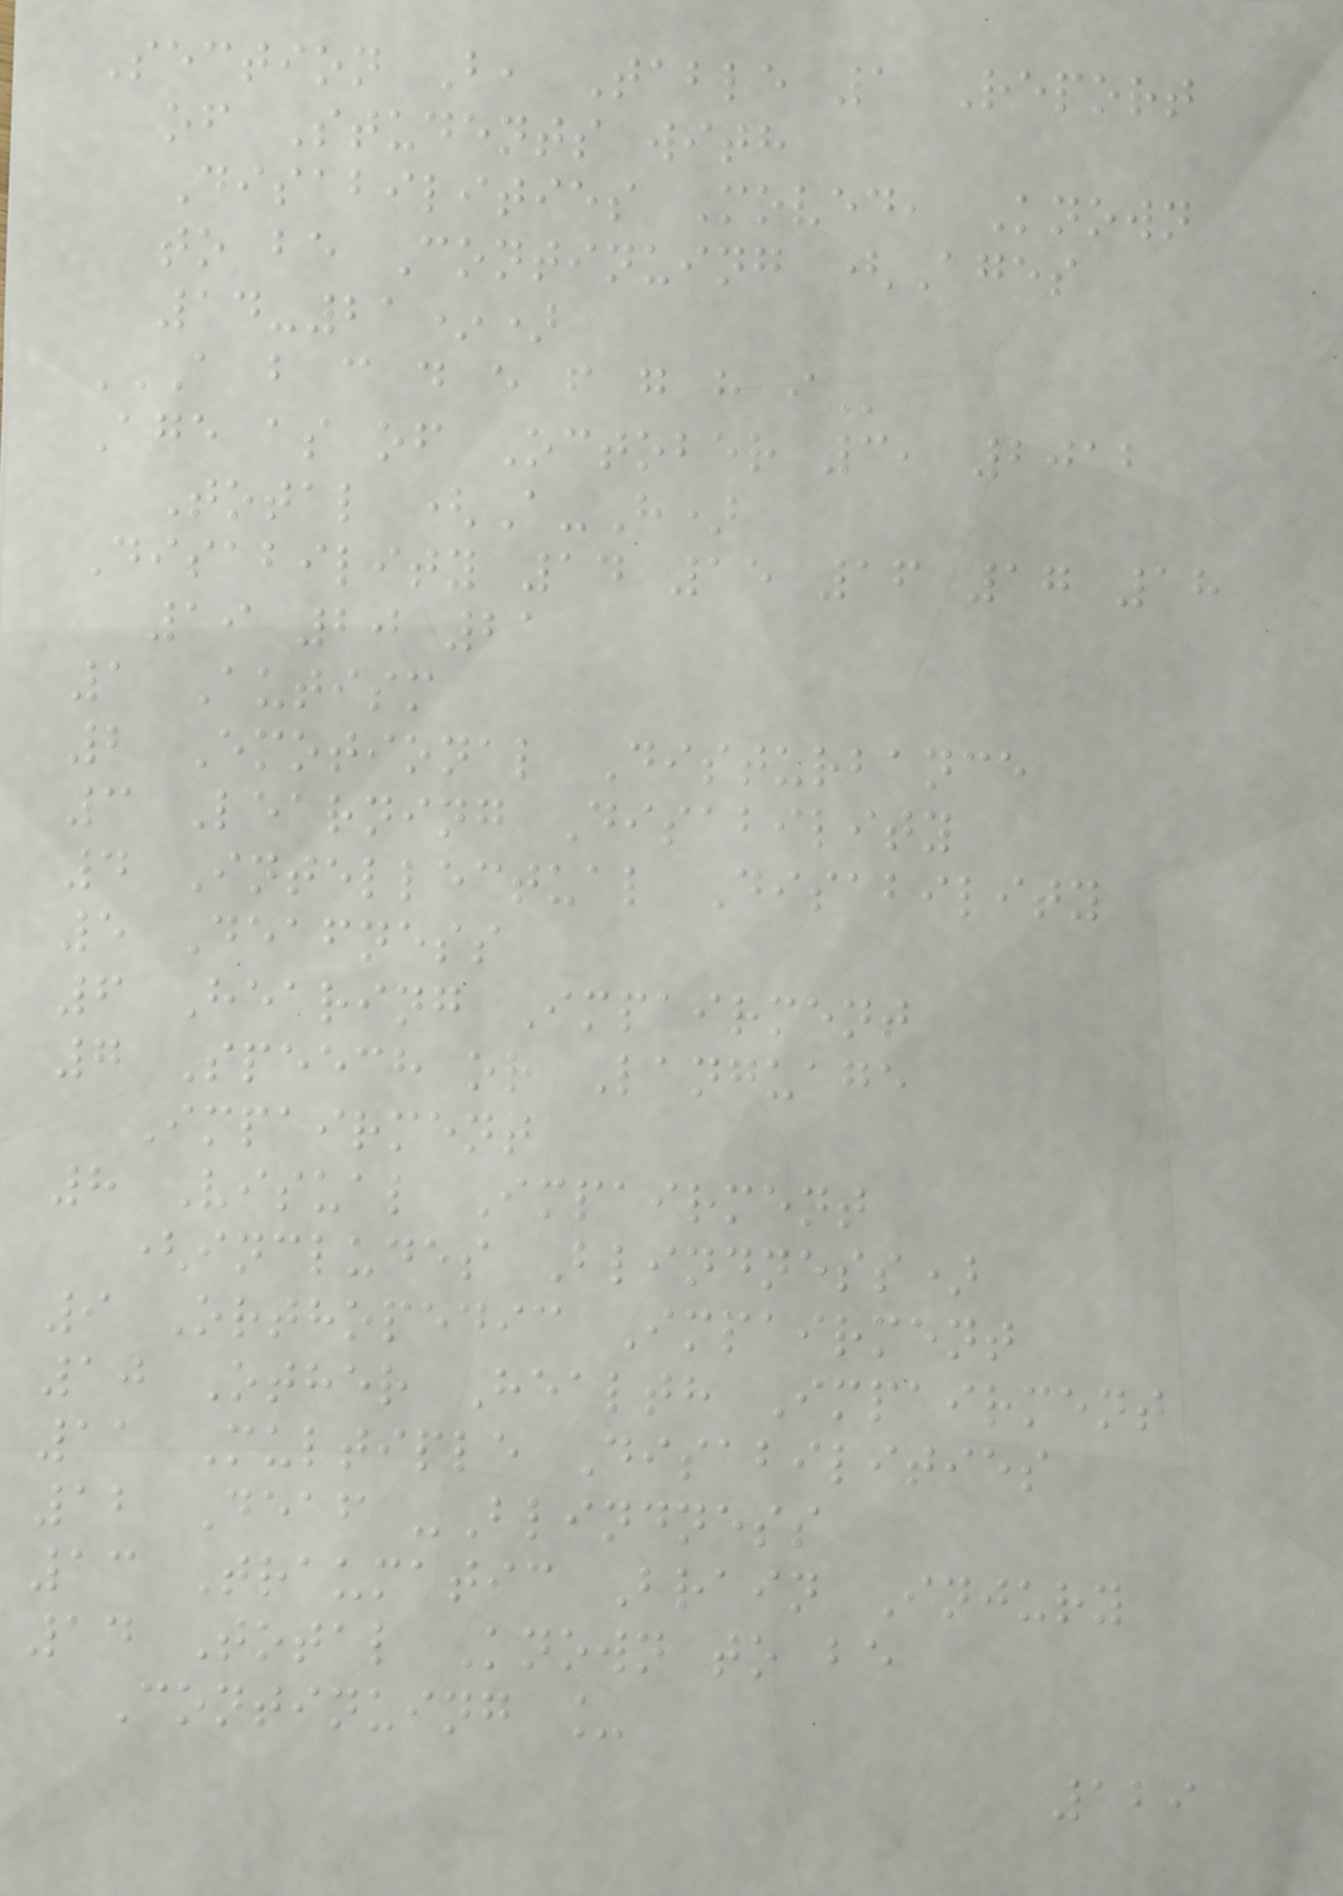Section B, Table 1 Report
of Students with
Disabilities Moved, Known
to be Continuing (Ages
14-21*)
A B C D E F G H I
Age as of October 3, 2012
Total (A-H)
Disability 14 15 16 17 18
19 20 21
1 Autism
2 Emotional Disturbance
3 Learning Disability
4 Intellectual Disability
5 Deafness
6 Hearing Impairment
7 Speech or Language
Impairment
8 Visual Impairment
(includes Blindness)
9 Orthopedic Impairment
10 Other Health Impairment
11 Multiple Disabilities
12 Deaf -Blindness
13 Traumatic Brain Injury
14 Total Known to be
Continuing _
129
